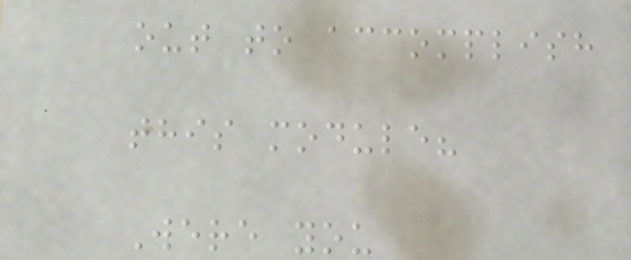out to accomplish
this module?
Were you
